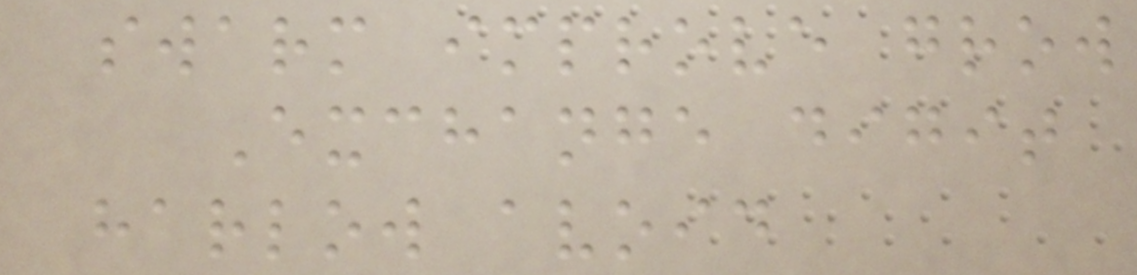swarm improve grow
Exchange digit
harlow avoid
